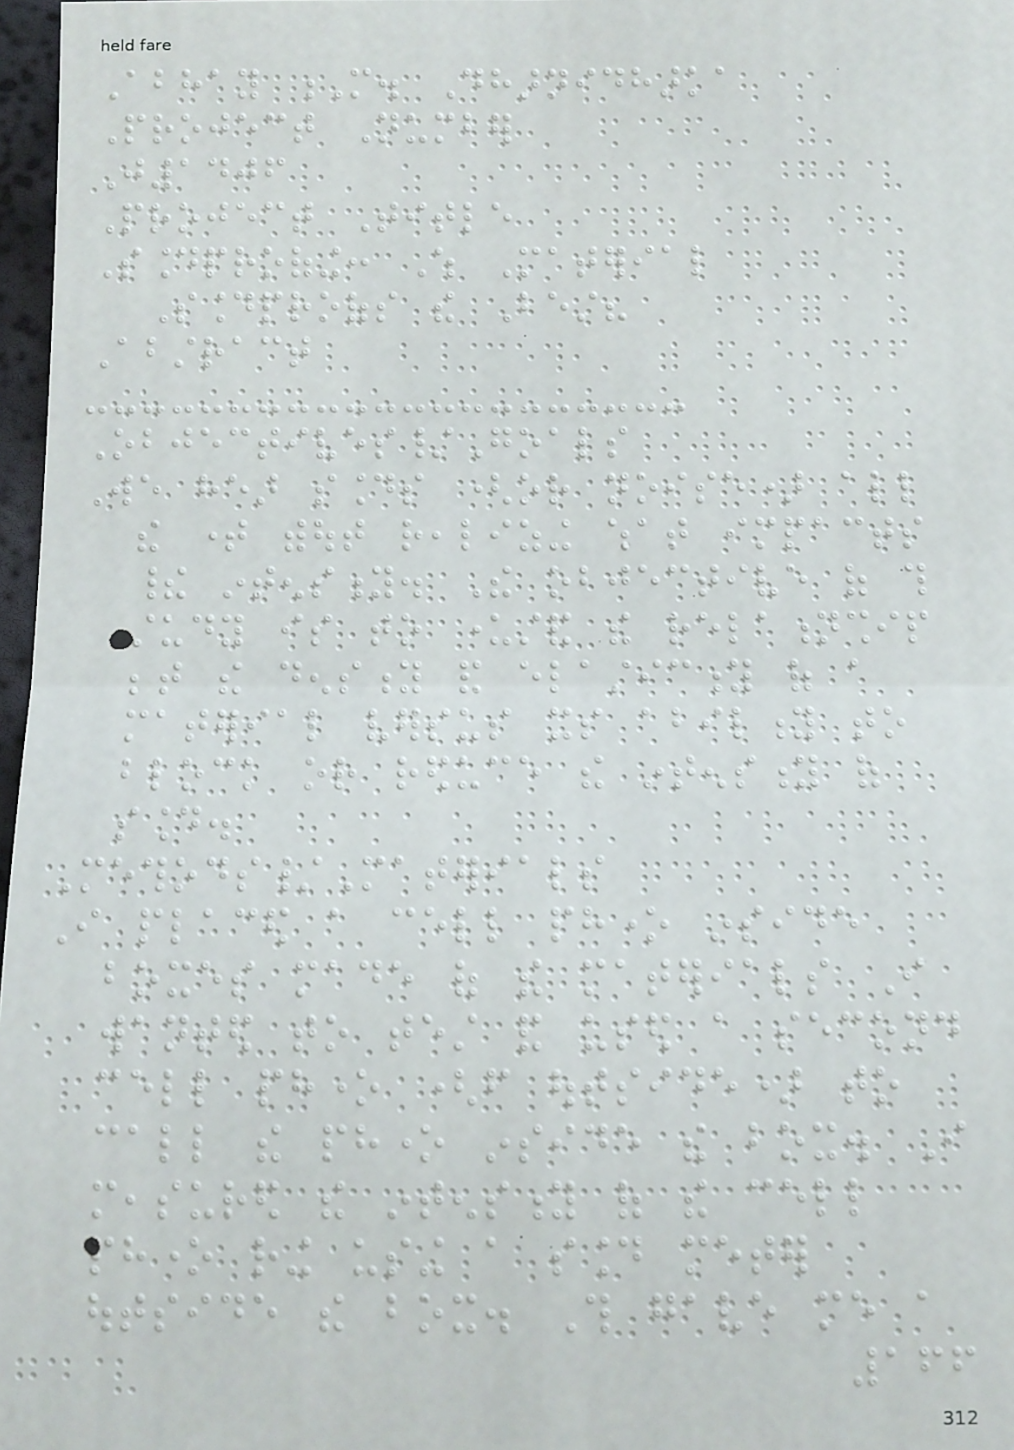Abhay M. Dharnidharka
Project Number
J1406
Project Title
Soundproofing: Which Material
Soundproofs the Best?
Abstract
Objectives/Goals
We hear sounds (or noise) all
the time without realizing what impacts
their intensity. The objective of this
study is to understand the relationship
between the density and elasticity of a
material versus its ability to
block or reduce the intensity of
sound.
Methods/Materials
I placed a cell phone inside
boxes made of the materials I
wanted to test and used a second
cell phone (from outside) to
call the phone inside the box. I
measured the intensity of the cell
phone ring using a sound meter
outside the box. This gave me a
166
